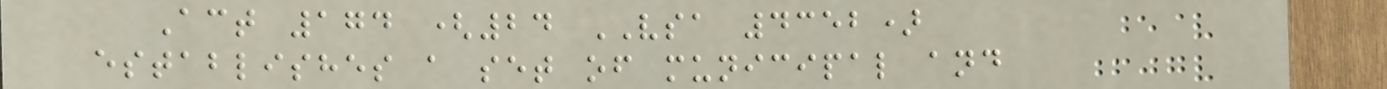Act 174 (24 VSA 4352)
establishes a set of municipal and
